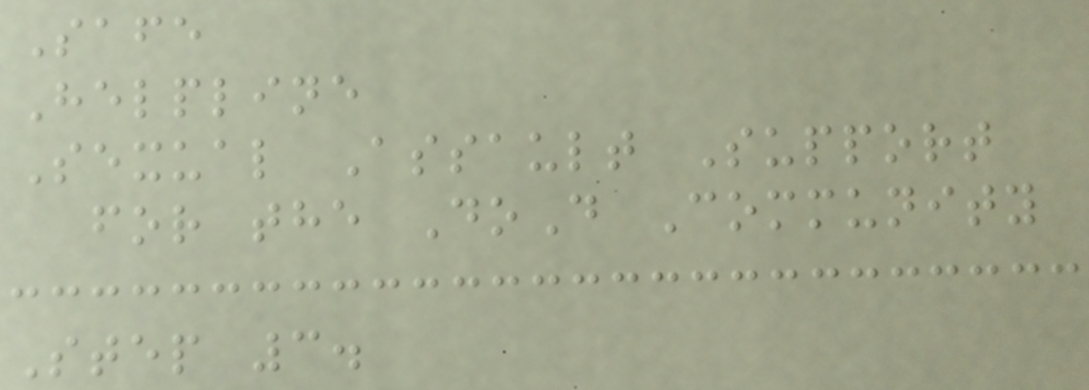Safe
Helpline
Sexual Assault Support
for the DoD Community
Step 3.
